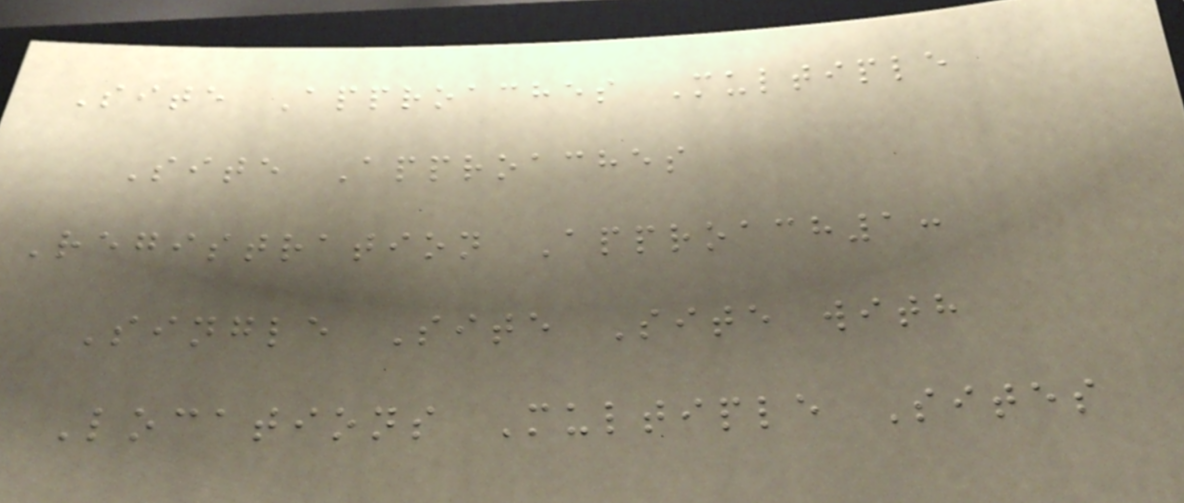Site Approaches Multiple
Site Approaches
Registration Approach1:
Single Site Site with
Locations Multiple Sites
